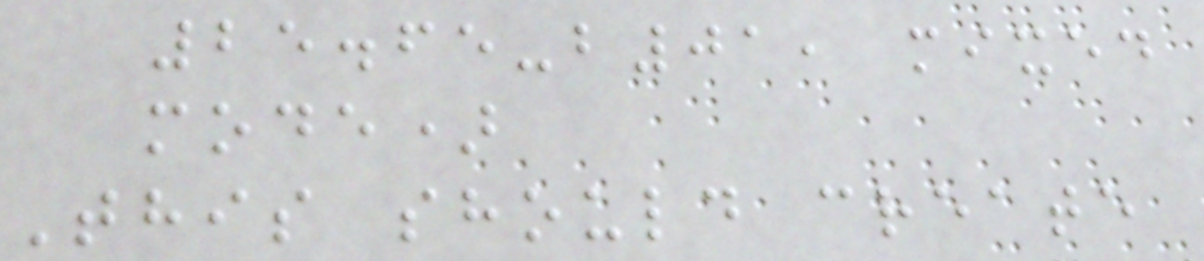25.65-b01, mixed
mode)
This should create
